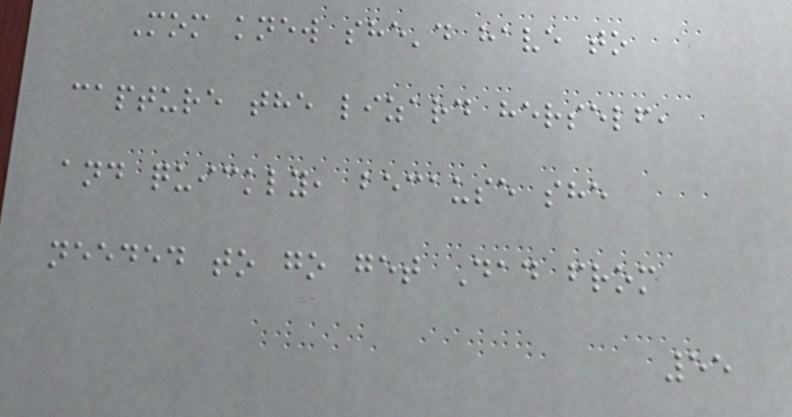Mom knew she'd have to
capture the lizard herself,
and quickly, because she
needed to go get Dad from
55
